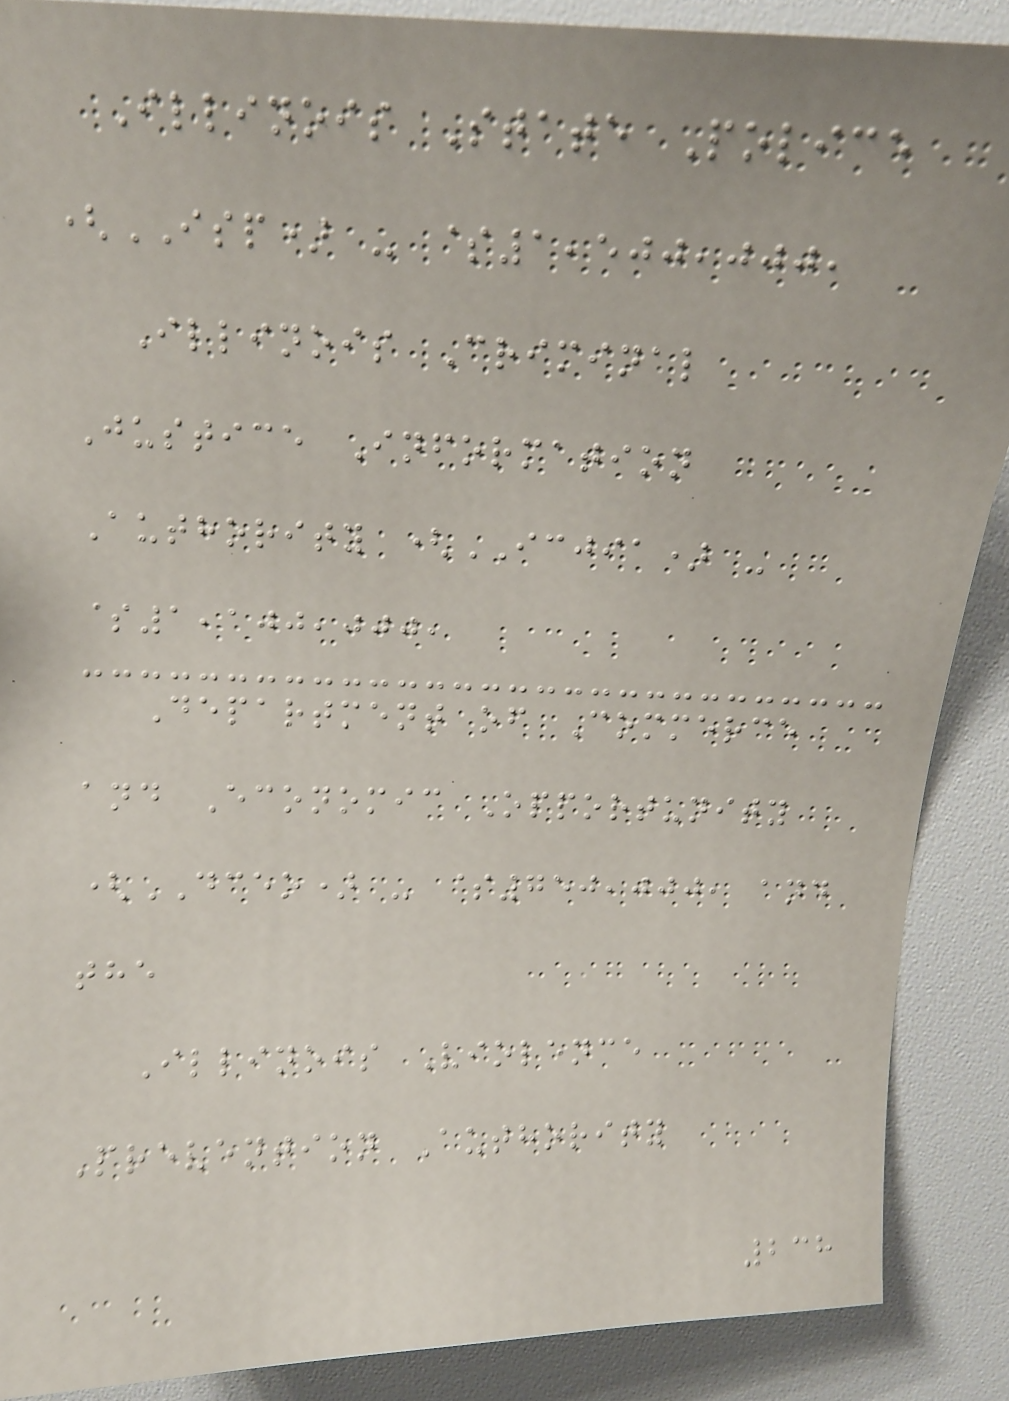Illinois State Police
(ISP) - $1,500,000,
Illinois Criminal
Justice Information
Authority (ICJIA) -
$1,100,000,
Department of Commerce
and Economic Opportunity
(DCEO) - $750,000, and
the
Illinois Violence
Prevention Authority
238
